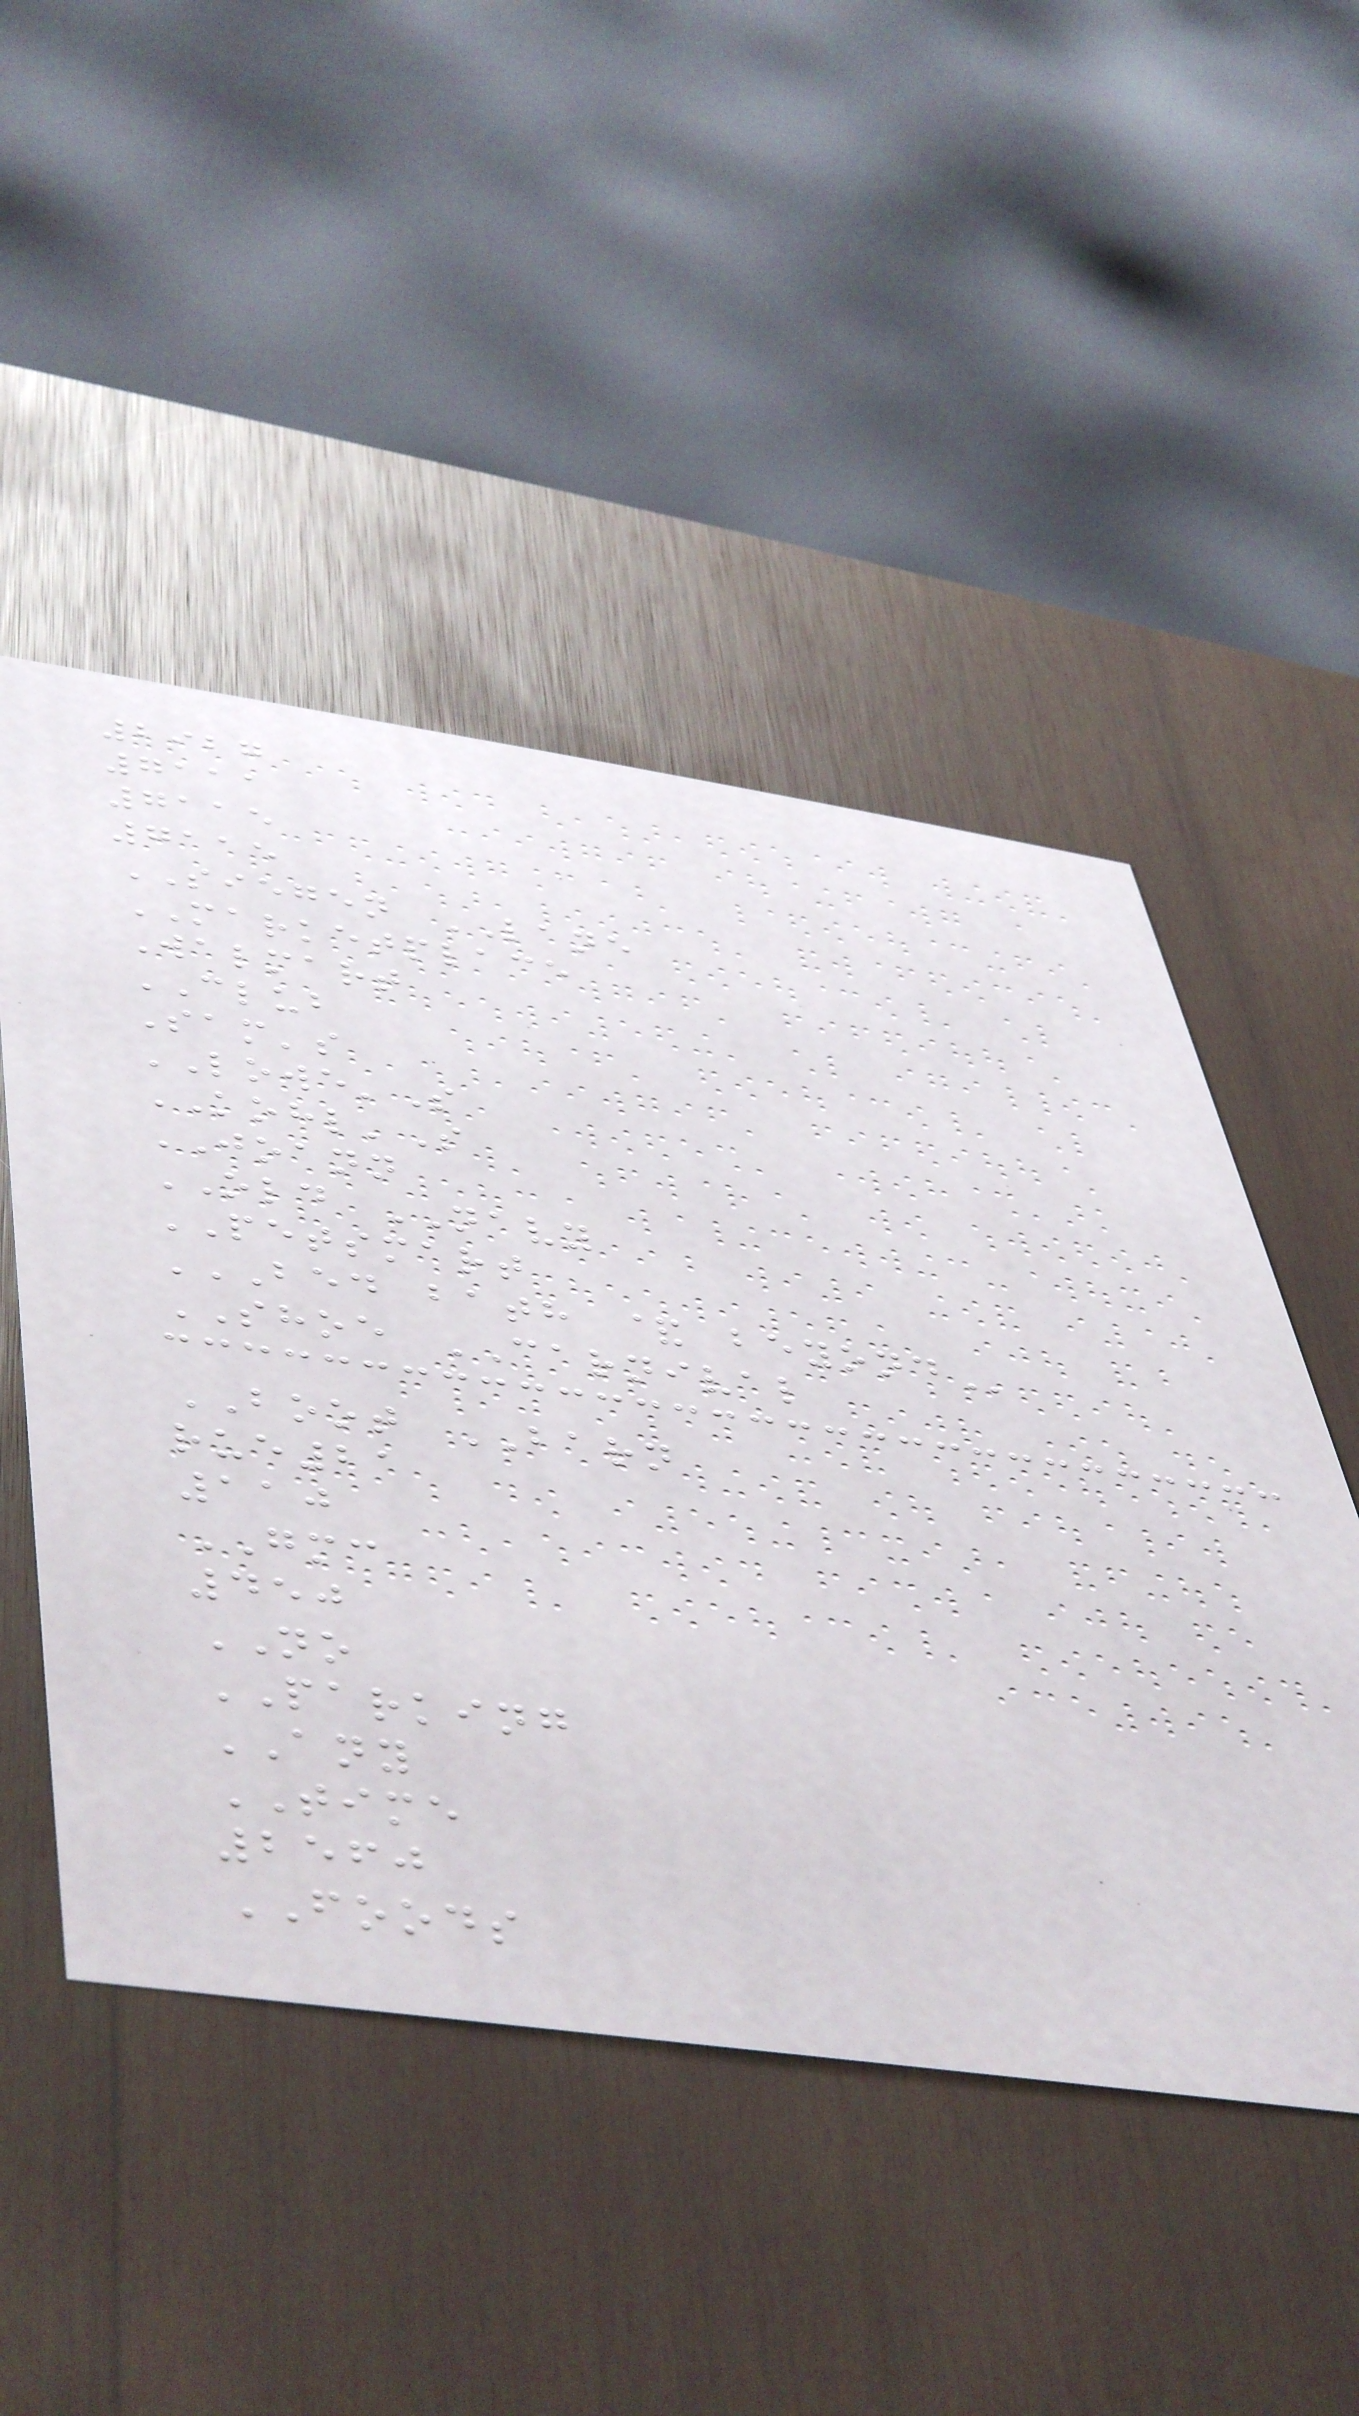2927
7111
7115
7115
SIEGEN LANE
MARKETPLACE
Walmart
CLUB
Sam's
LOWE'S
KOHL'S
JOANN
OLD NAVY
PETSMART
BED BATH & BEYOND
SHOE CARNIVAL
BOOT BARN
rue21
110
GMC
450
NO
PARKING
ANY
TIME
2560
FOODS
